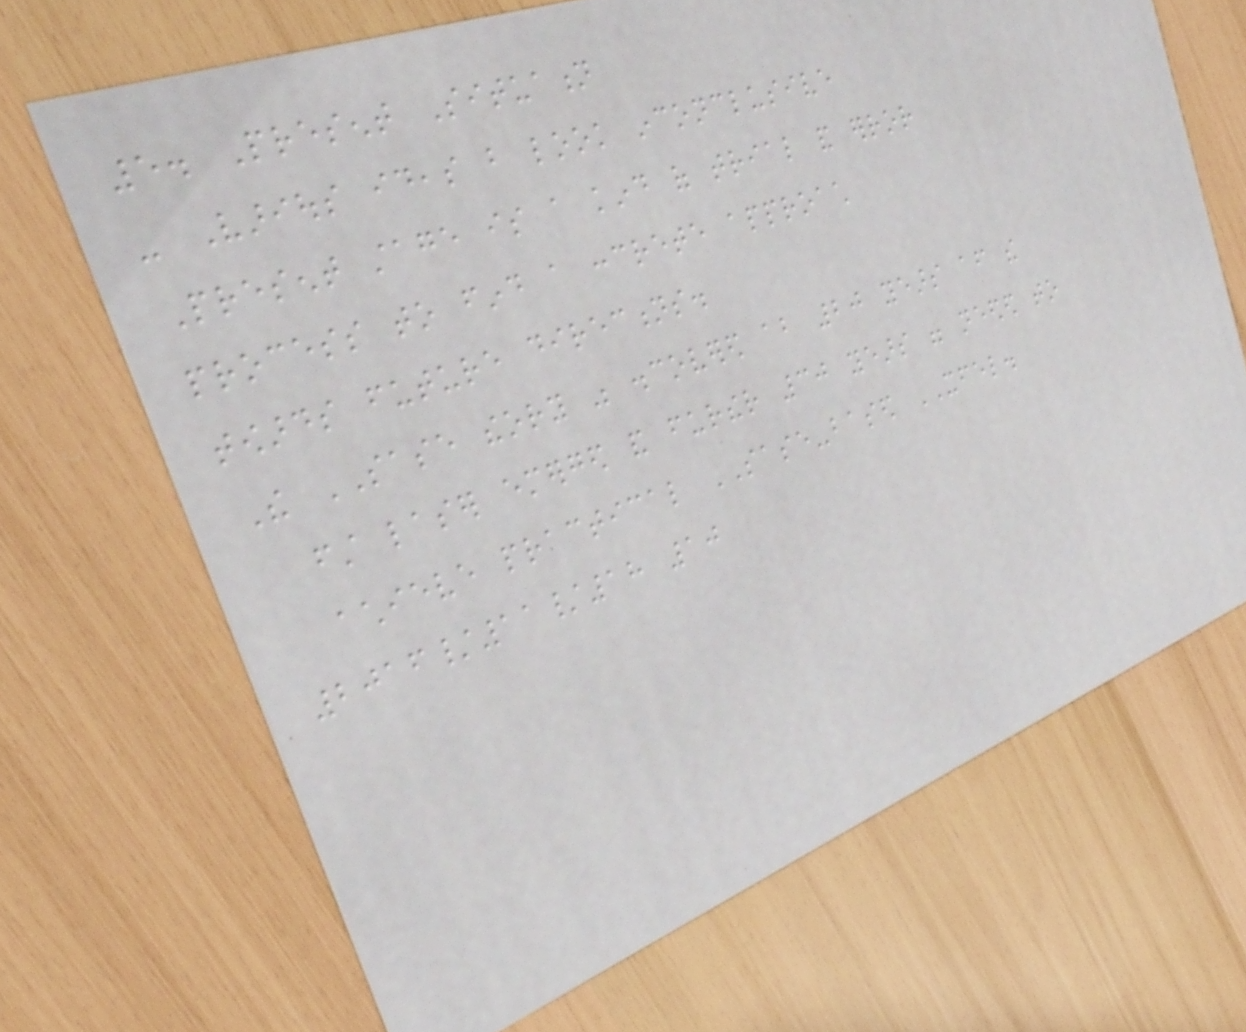5. Present Situation
- Various ideas but look inconclusive
Present stage is a kind of trial and error
process to find a concrete approach
towards future directions.
The SASE theory was discovered about 20 years after the
first laser emerged and further 30 years were needed to
achieve practical SASE-based XFEL.
2016/11/18 10
